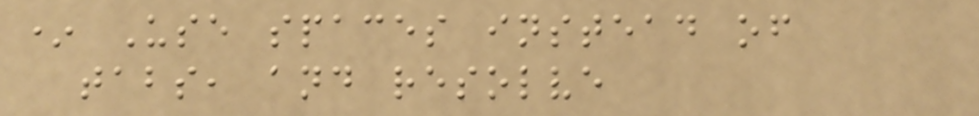* Use spaces instead of
tabs, and resolve
